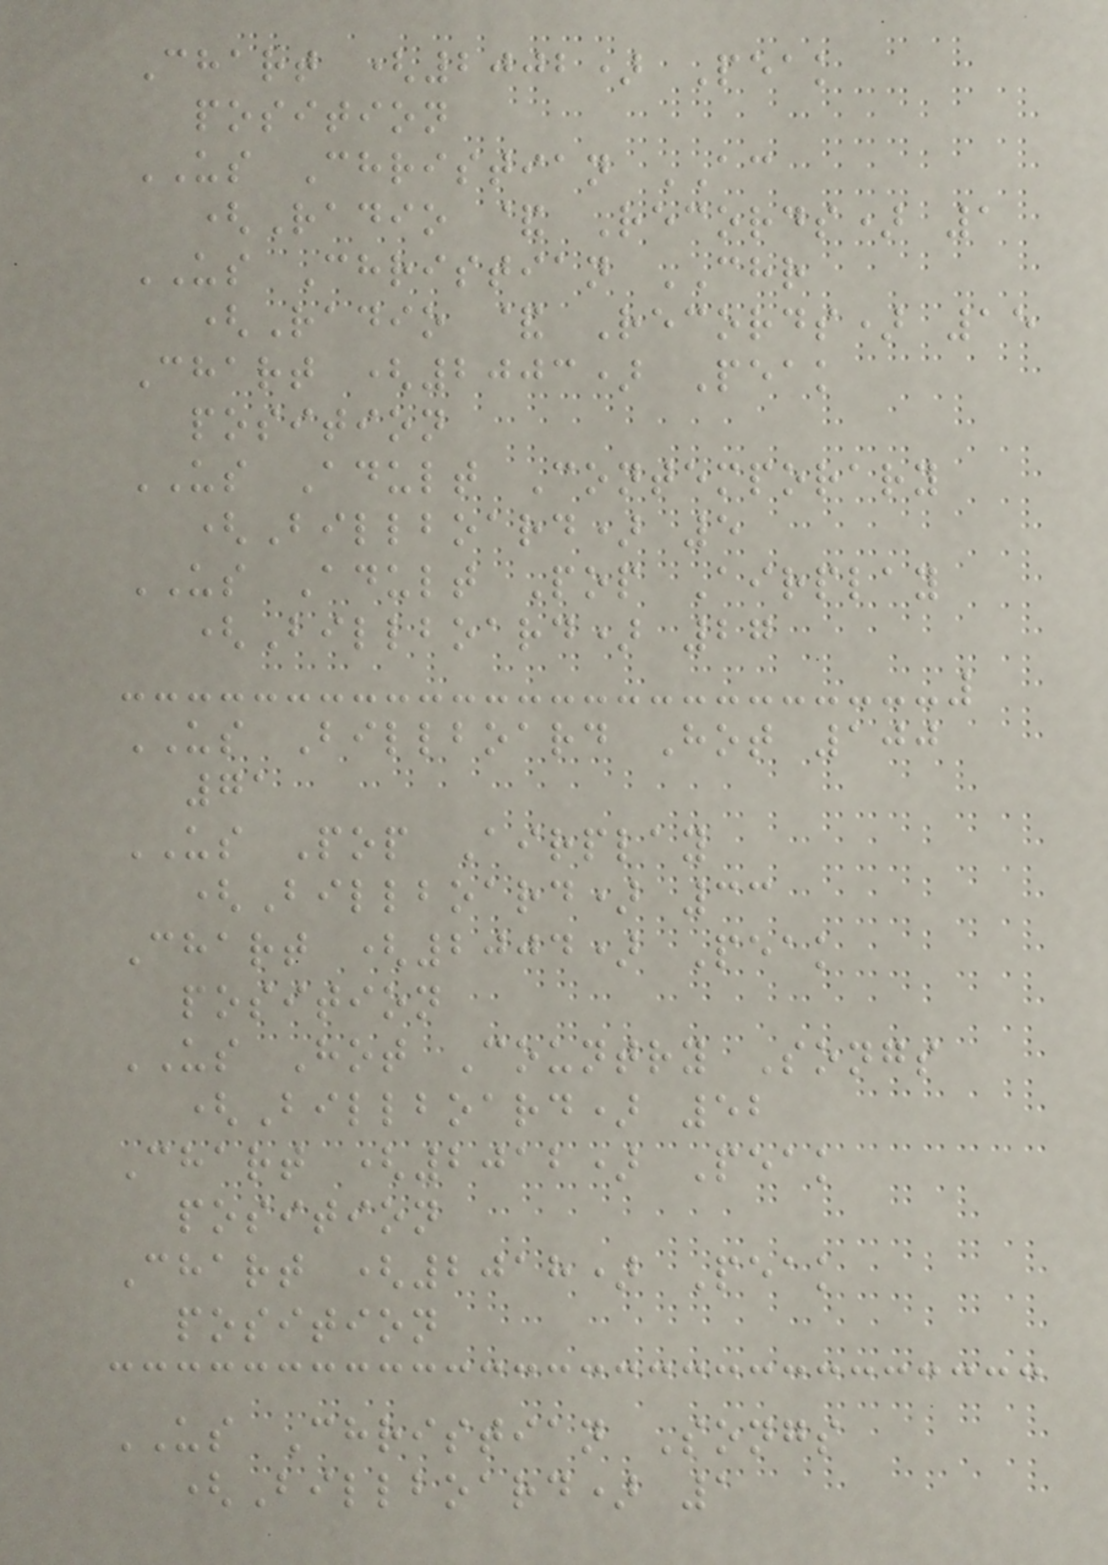Chart (2002) Peak
position
US Christian AC
(Radio & Records) 1
US Christian CHR
(Radio & Records) 15
Chart (2003) Peak
position
US Adult Contemporary
(Billboard) 5
US Adult Pop Airplay
(Billboard) 27
US Billboard Hot 100
71
US Pop Airplay
(Billboard) 33
Chart (2004) Peak
position
US Hot Country Songs
(Billboard) 52
Chart (2012) Peak
position
Chart (2018) Peak
position
US Christian Songs
(Billboard) 1
